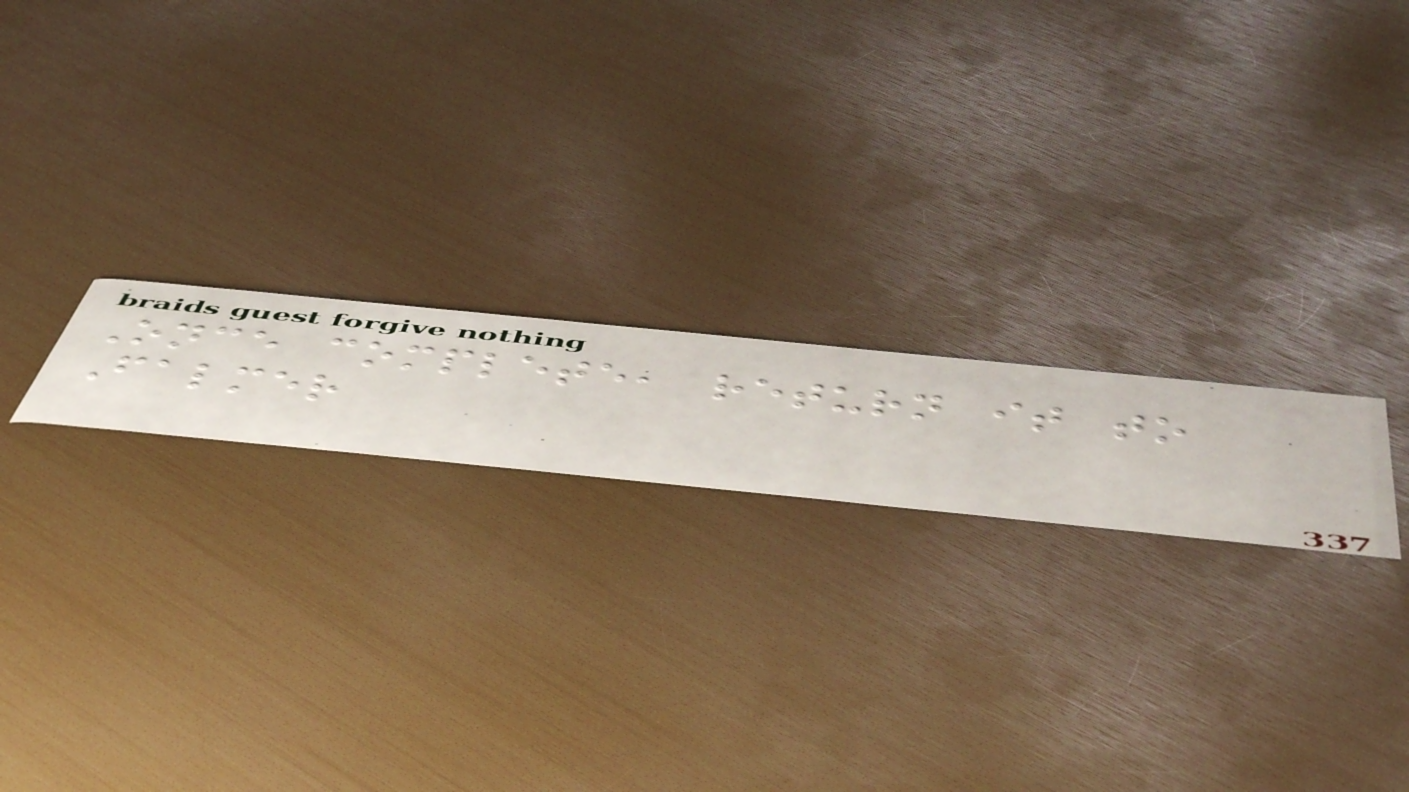Once complete, return it to
Falmer
